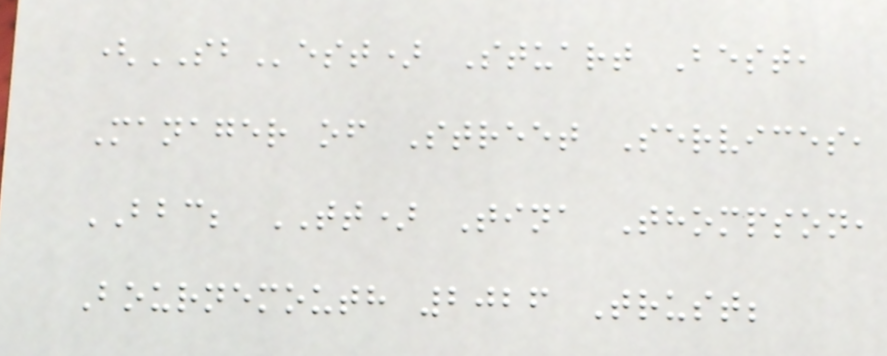(SBest) Stuart Best,
Manager of Street Services,
BBC; TT) Tina Thompson,
Bournemouth 2026 Trust;
